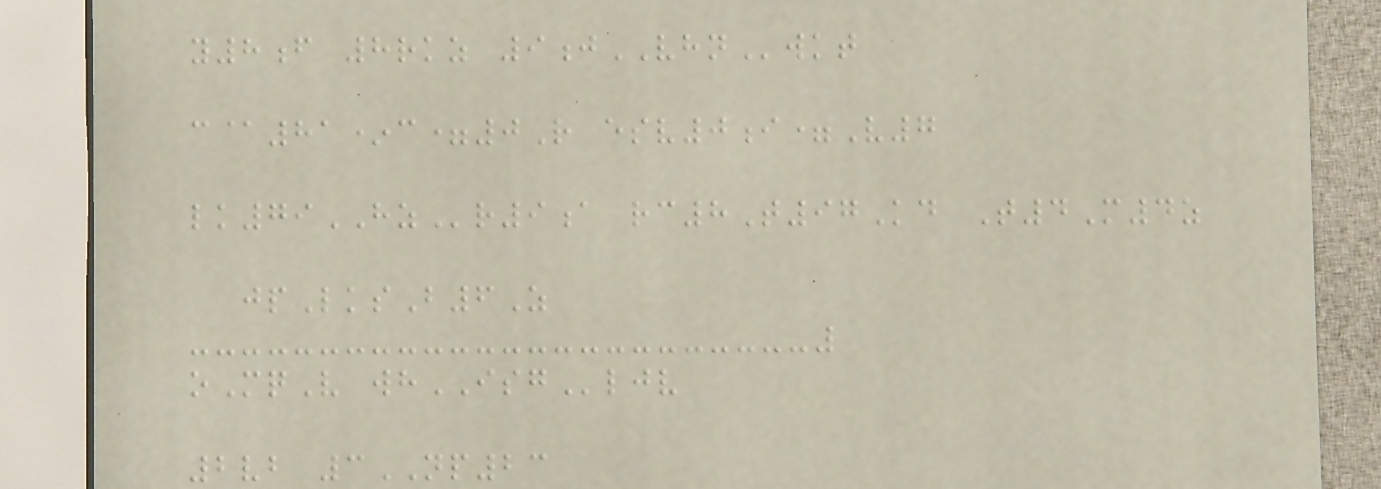y8f 8rkz 9jVHNwkt
c@81*c=0R esv0i=V7
lk79HZr9a rc8T97Kd T4M4z
jpLksB6Z
oMqV whISGljv
2vb 3NP23
